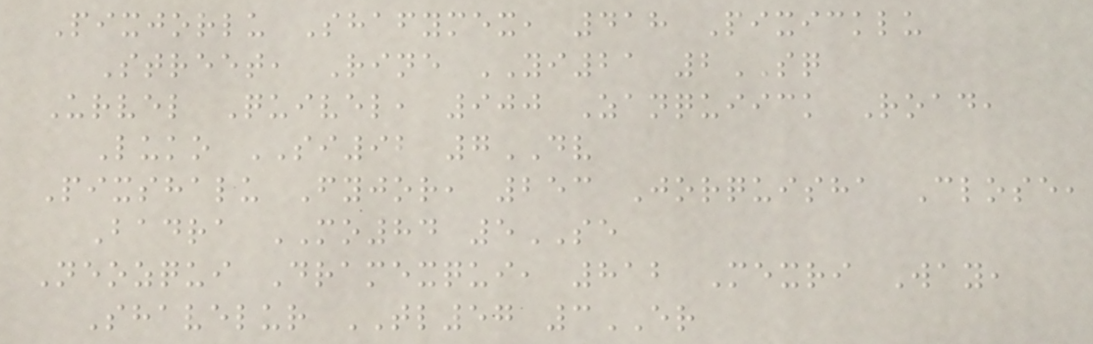Pixjorlu Shafymex, 418 Pixicklu
Street, Rine YI21 2SQ
Urvel Quivel, 900 Zanquiick Road,
Luko SI92 7DV
Pixshalu Fyjor, 253 Jorquisha Close,
Badra MO84 5SE
Neozqui Dramexqui, 812 Mexri Way,
Shavelur TL57 3ER
